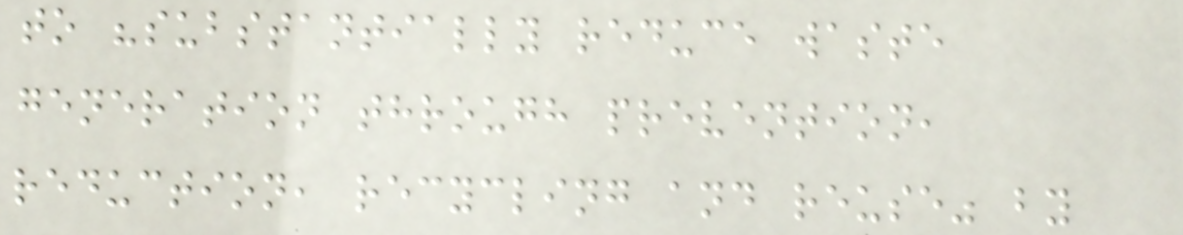to "substantially reduce waste
generation through prevention,
reduction, recycling and reuse" by
